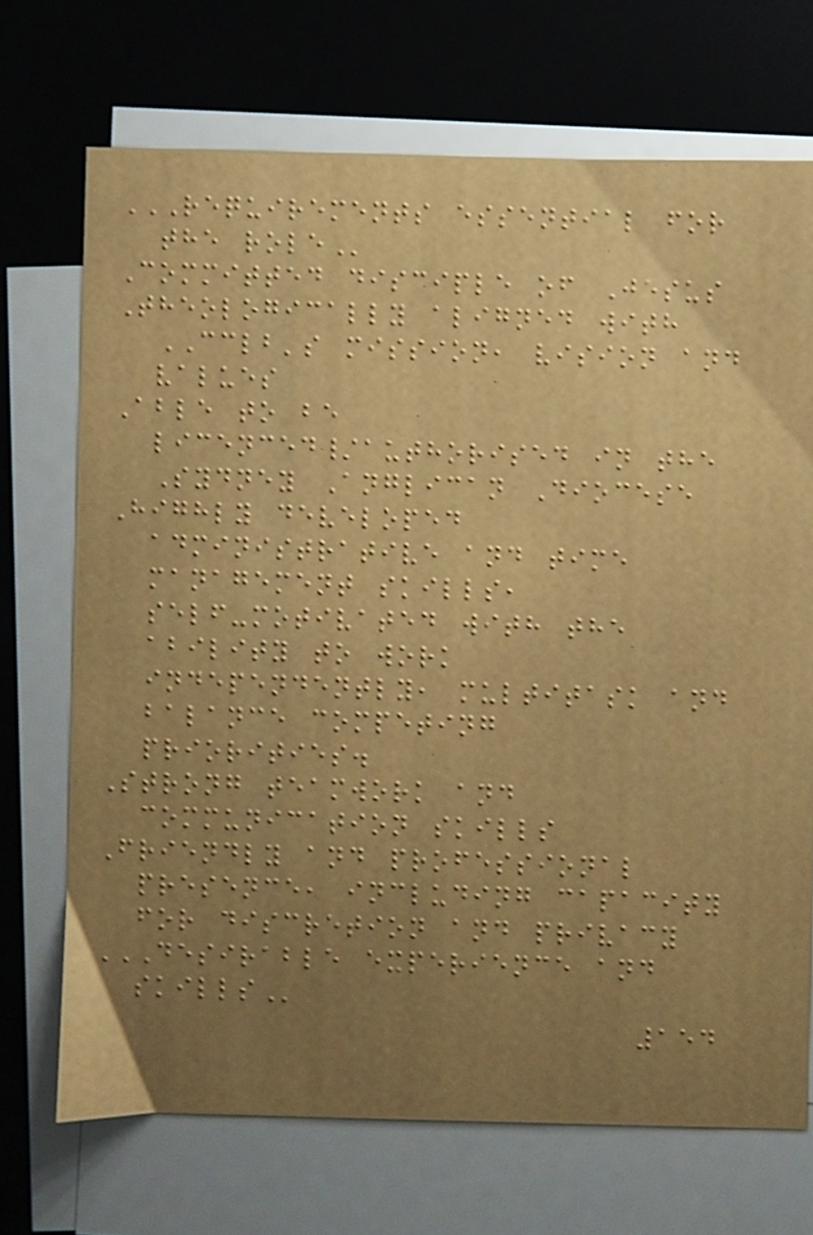REQUIREMENTS ESSENTIAL FOR
THE ROLE
Committed disciple of Jesus
Theologically aligned with
CCLB's mission, vision and
values
Able to be
licenced/authorised in the
Sydney Anglican Diocese
Highly developed
administrative and time
management skills,
self-motivated with the
ability to work
independently, multitask and
balance competing
priorities.
Strong teamwork and
communication skills
Friendly and professional
presence, including capacity
for discretion and privacy
DESIRABLE EXPERIENCE AND
SKILLS
154
